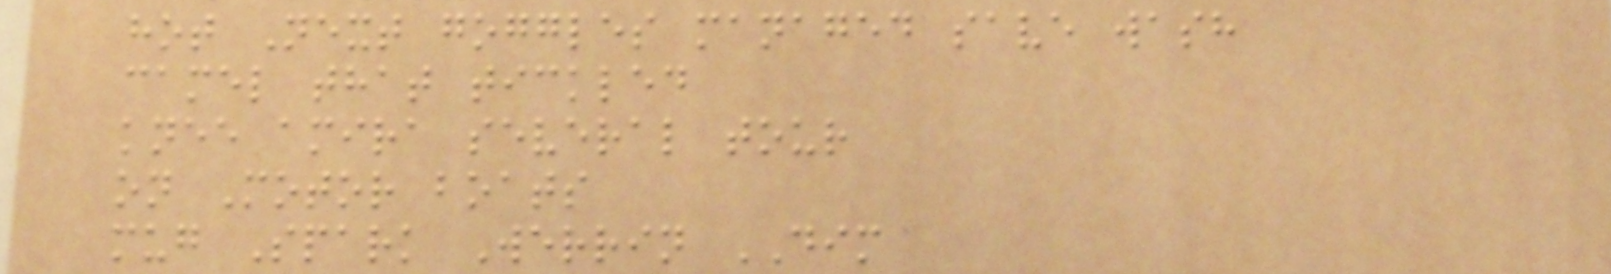hot Next goggles managed save wash
camel that tickled
knee amira several tour
on Motor boats
mug Spark Werrin DIM
